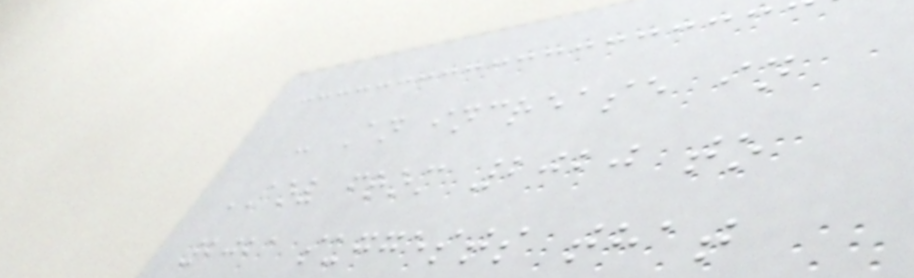- An increase in
AOV from 2020 to
2021 suggests that
